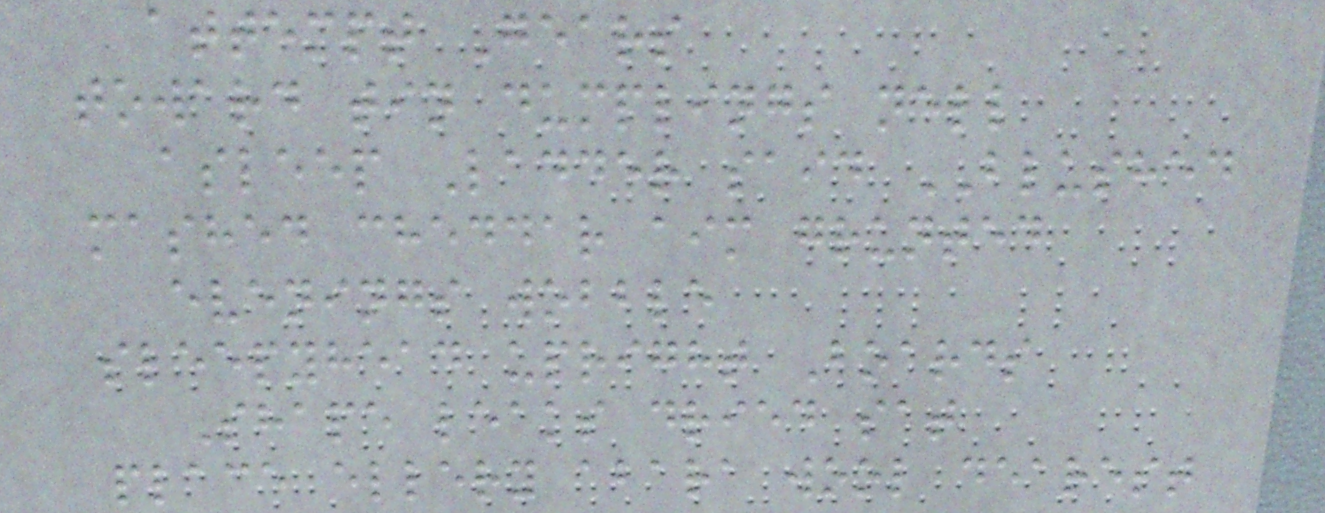attempt Gears
toward tin dumplings nell
asleep Ladder said BLUSHED
mashed cheddar aim grunted
evenings wobble
sleepyhead upright Boards
Shape leaks dried sat
place ellery abara wool dearest
